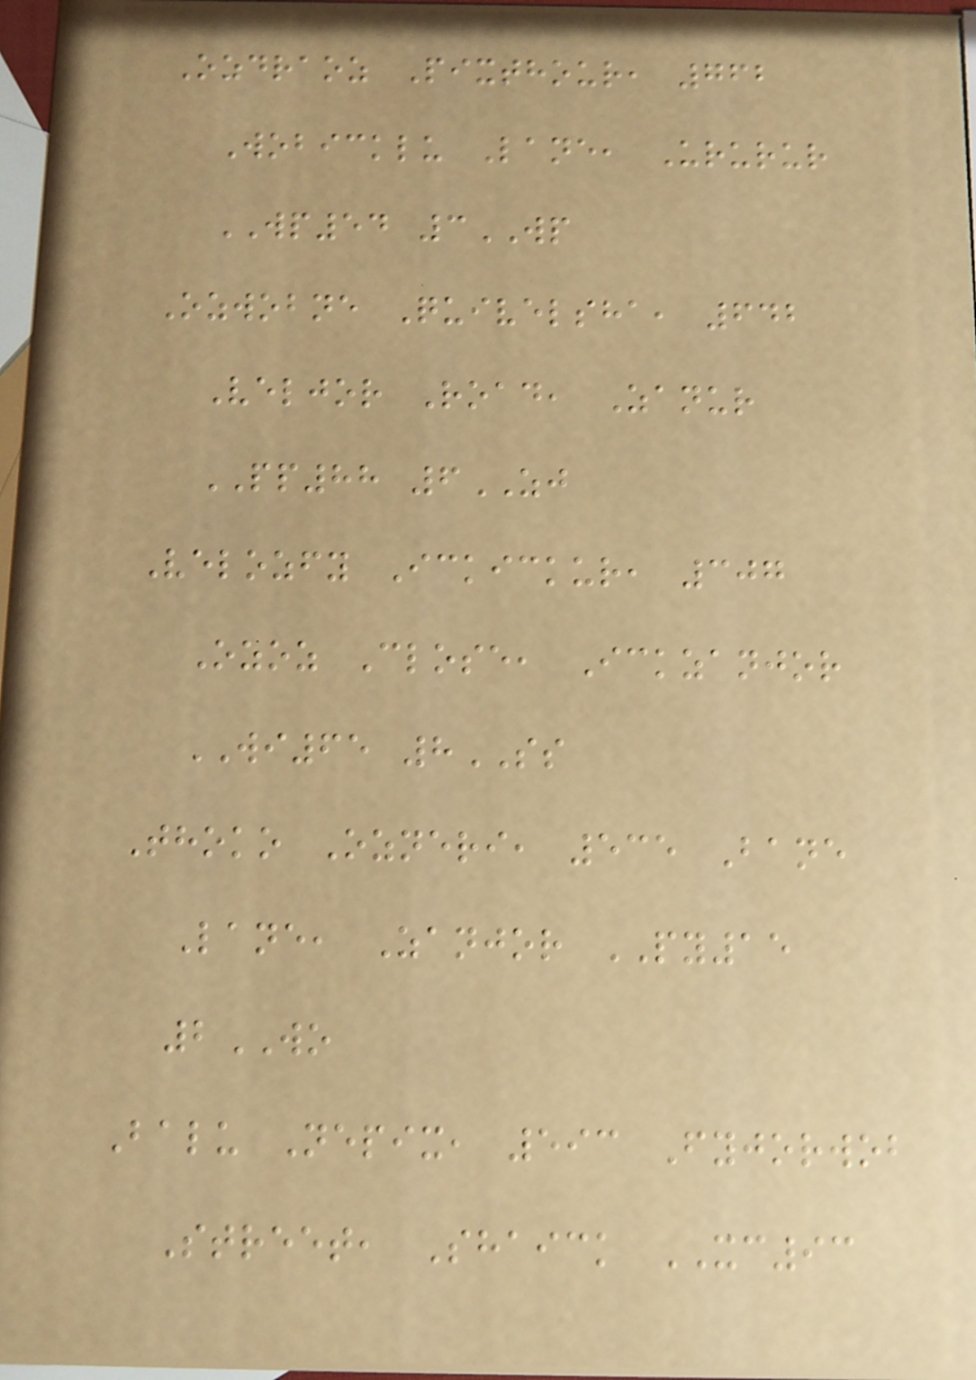Ozdraoz Pixthour, 762
Wobicklu Lane, Ururur
WP54 3WP
Ozwobne Quivelsha, 642
Veljor Road, Zanur
PP88 6ZJ
Velozfy Ickickur, 307
Ozoz Close, Ickzanjor
WI65 8SS
Thoko Ozneri, 535 Bane
Lane, Zanjor PY15
2WO
Balu Nepix, 593 Fyjorwob
Street, Shaick XC93
